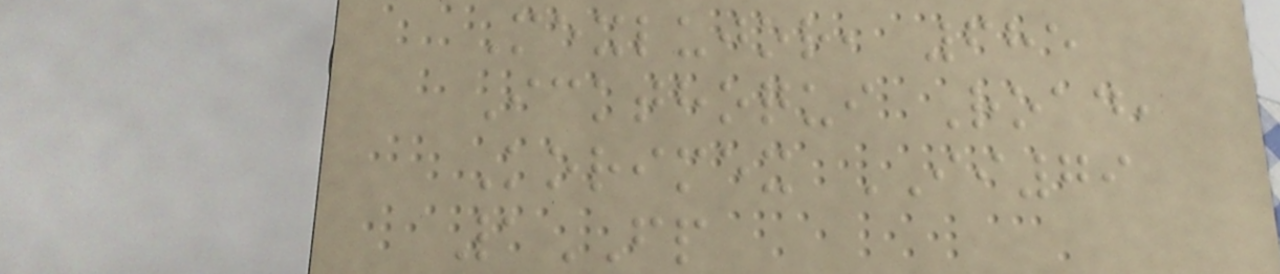Mexlujor, 685
Ickthoqui Road,
Korimex II79
1FP
